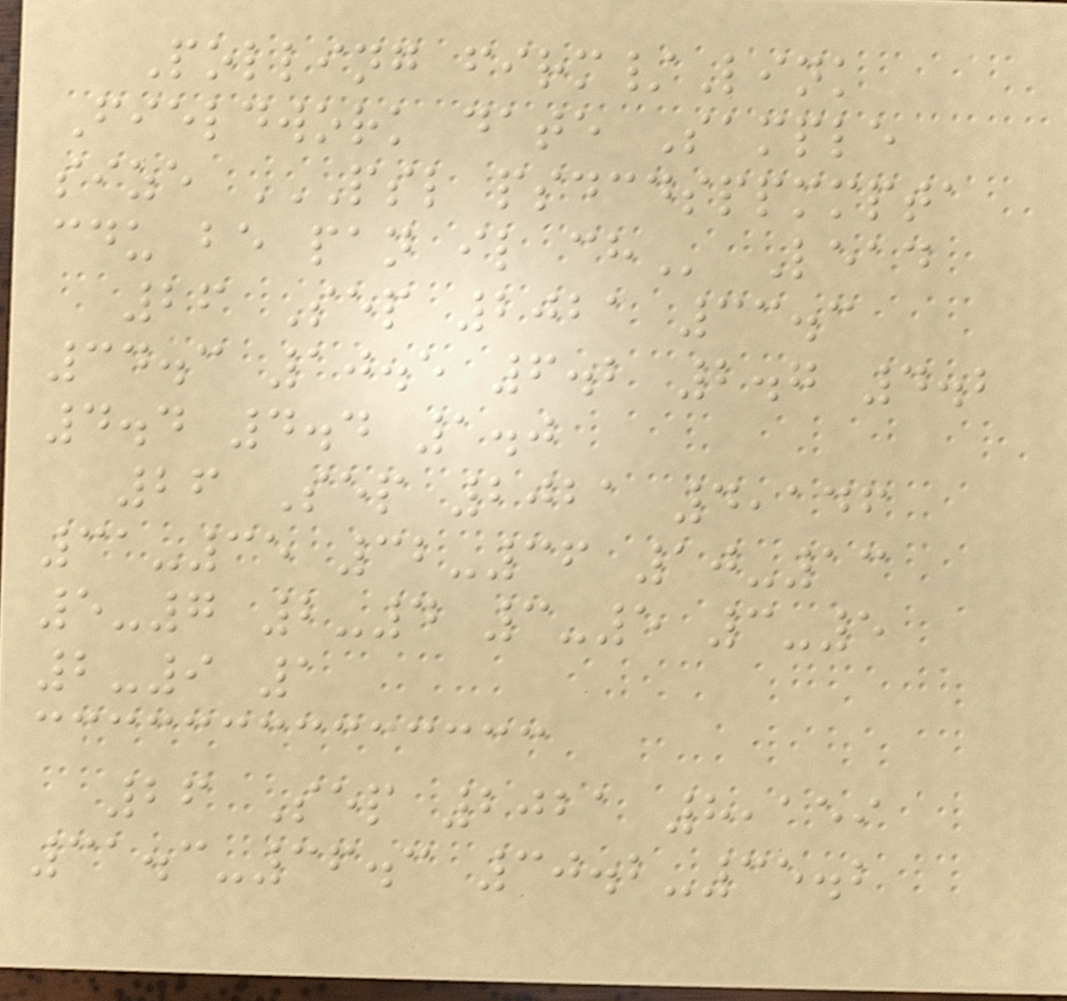Polling firm/Link
Fieldwork date Sample
size PSL PSDCDSPPMMPTA
CDU BE PAN IL CH Lead
26 Sep 2021 33.3
34.3 10.5 6.2 2.7 4.2
4.4 4.4 1.0
26 Sep 2021 4,146
31-35 32-36 10-13
5-7 2-4 3-5 3-5
2-9 1
26 Sep 2021 8,159
31.3-36.3 30.2-35.2
